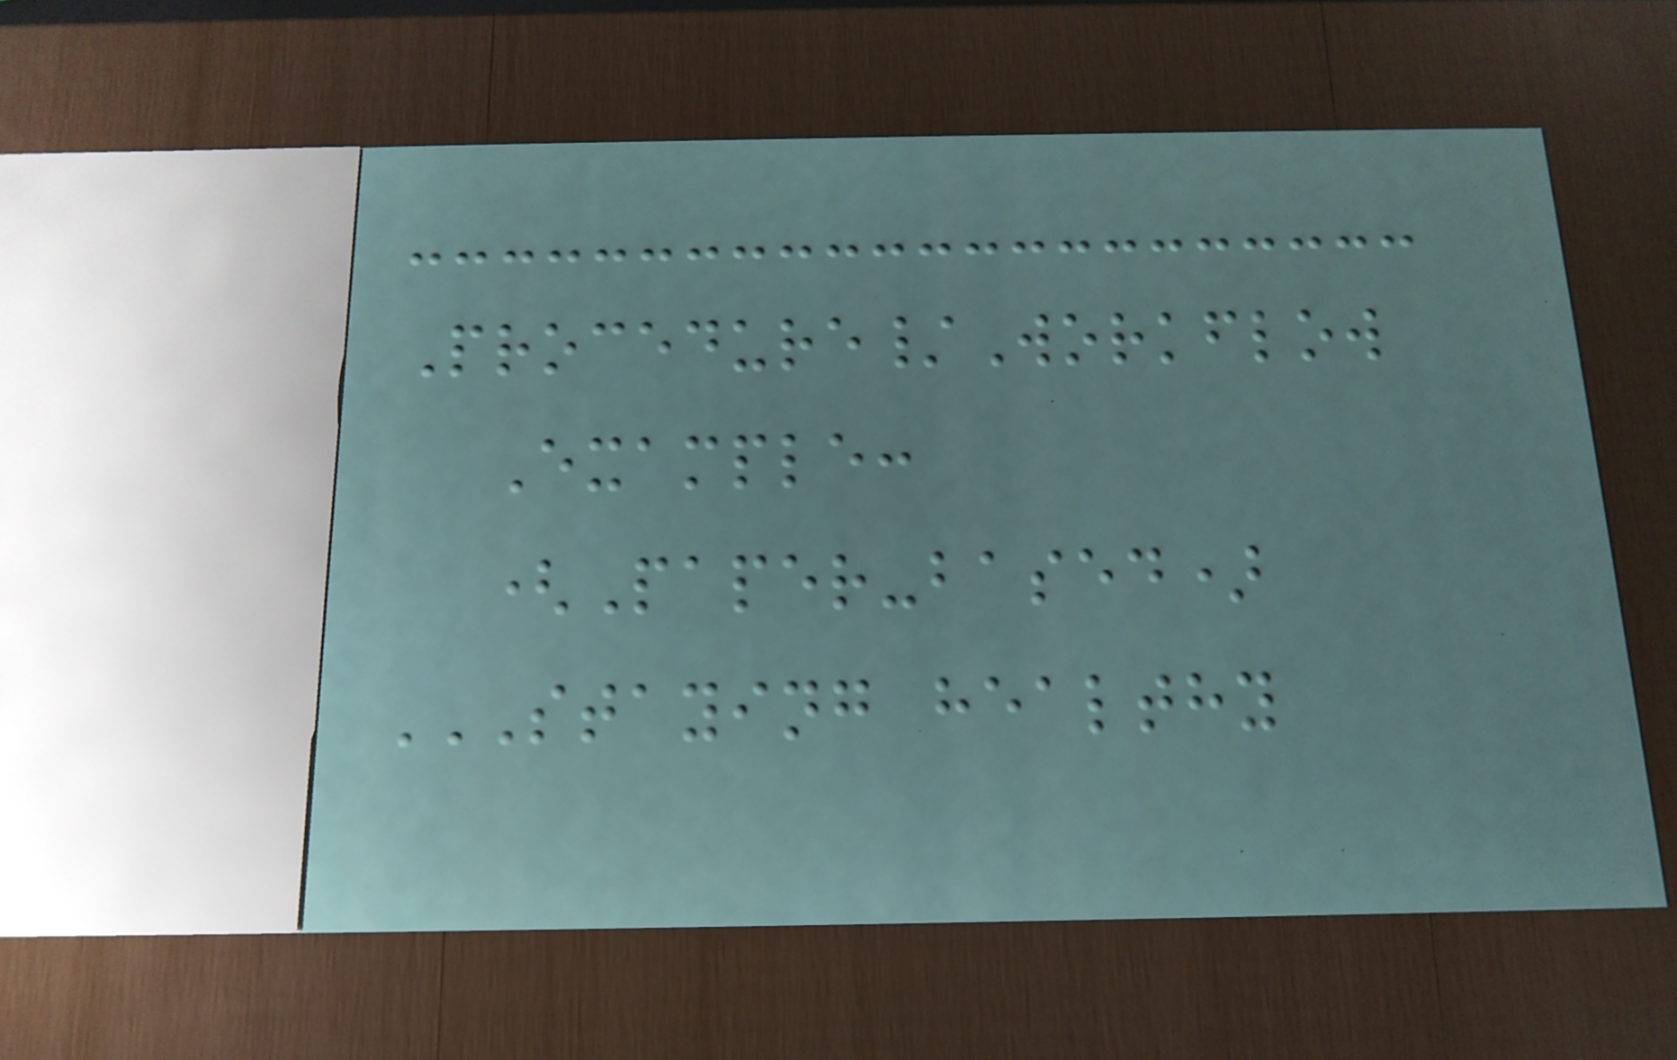Procedure/Workflow
Example:
(Paper-based)
STAYING HEALTHY
